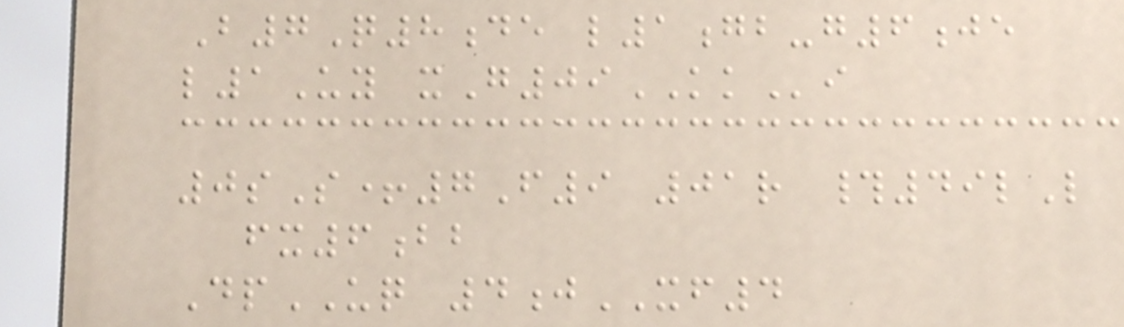B7Q8de l1gb-g6je
l1Uy xG09KKi
0sS+7F9 01r #49lL
fx6bb
DpUQ 4jXF4
